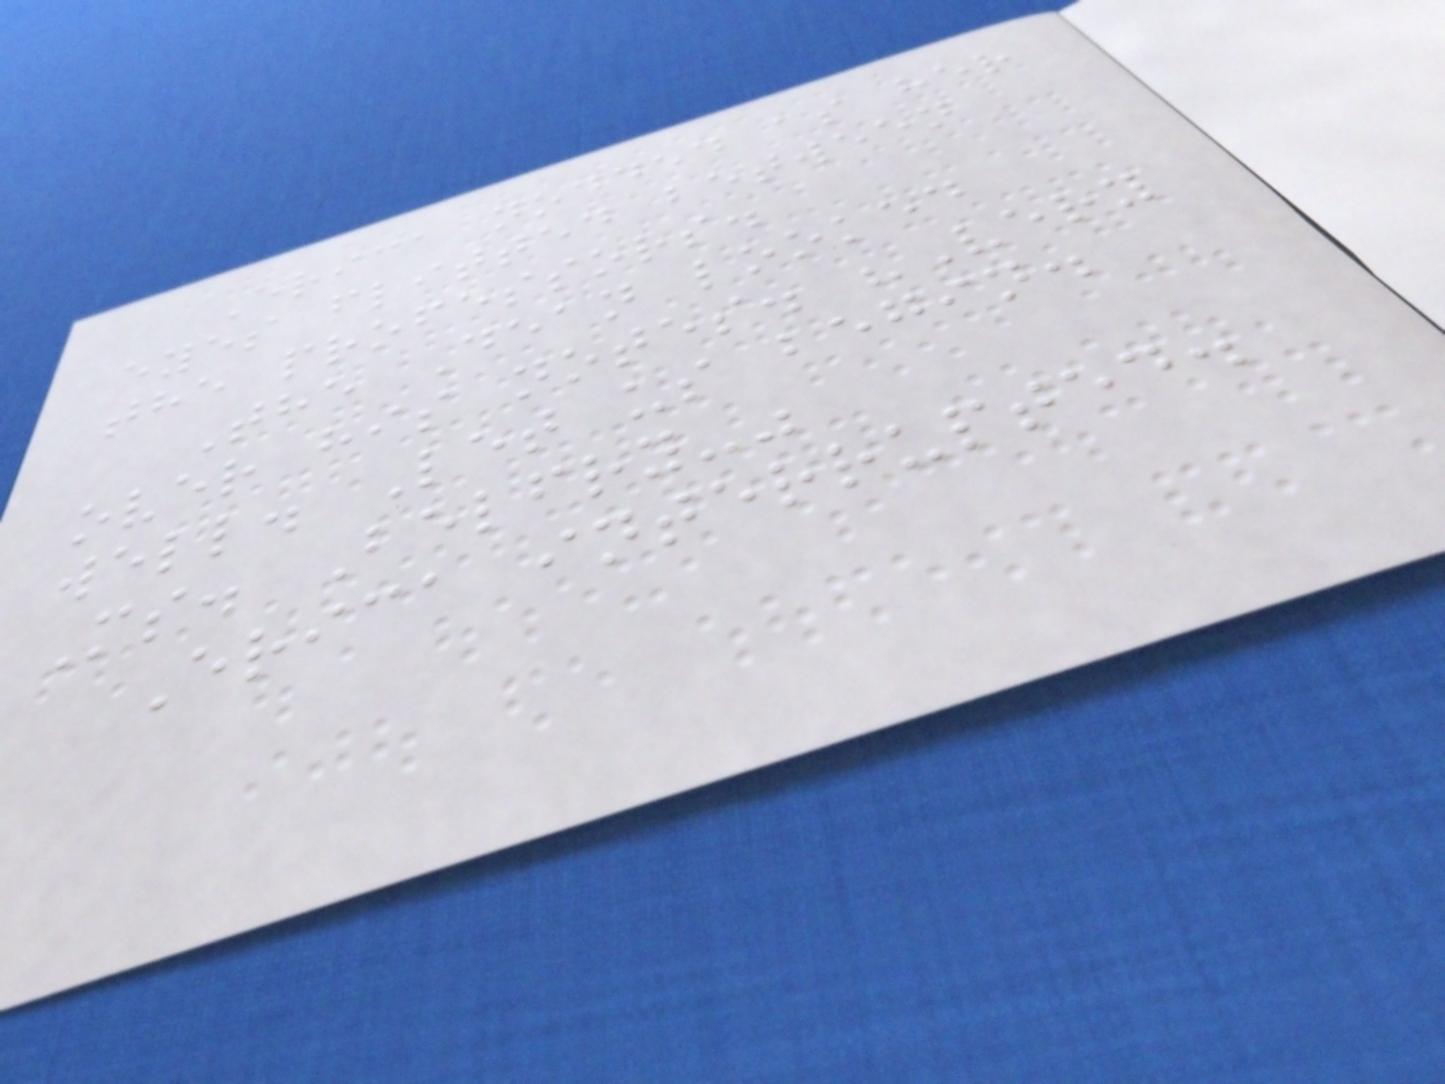Erica nodded as her
eyes flitted between
the professors.
The Dean looked
over his notes. "Very
well. Let us begin.
Ms. Belfry-"
Erica interrupted.
